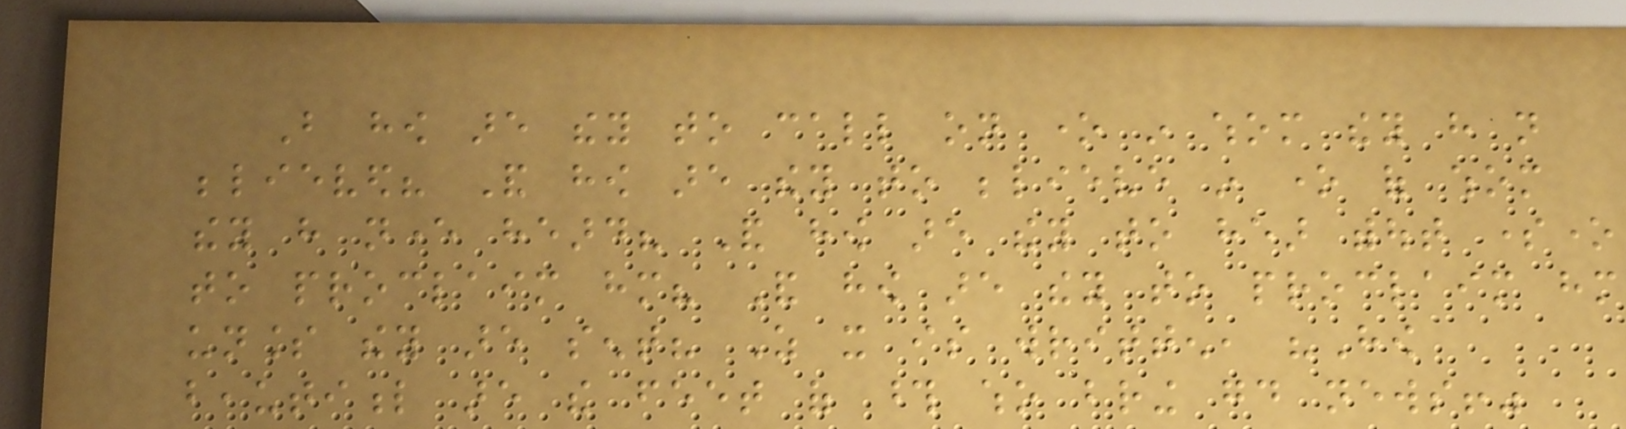But how are they to call on one in whom they have not
believed? And how are they to believe in one of whom
they have never heard? And how are they to hear without someone
to proclaim him? And how are they to proclaim him
unless they are sent? As it is written, "How
beautiful are the feet of those who bring good news!"
